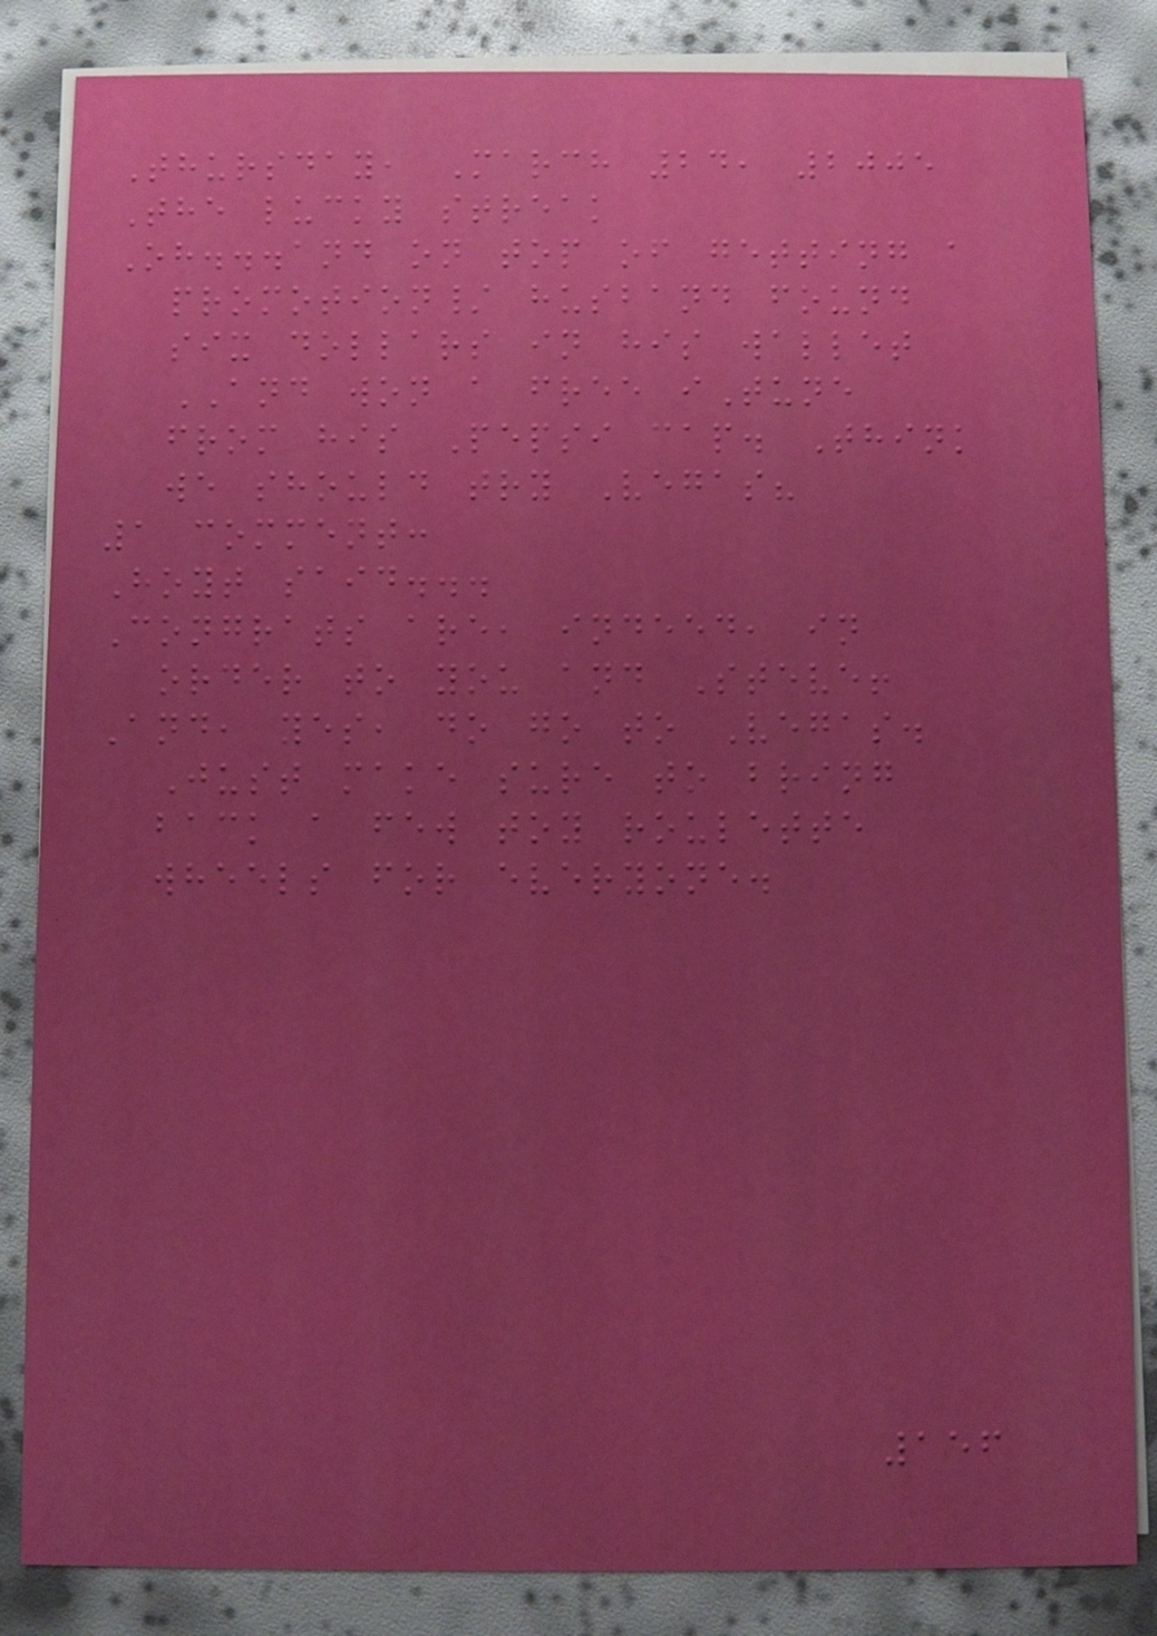Thursday, March 24, 2005
The lucky streak
Oh...and on top of getting a
promotion/ husband found
six dollars in his wallet
AND won a free iTune
from his Pepsi cap. Think
we should try Vegas?
1 comment:
Hoyt said...
Congrats are, indeed, in
order to you and Steve!
And, yes, do go to Vegas.
Just make sure to bring
back a few toy roulette
wheels for everyone.
156
